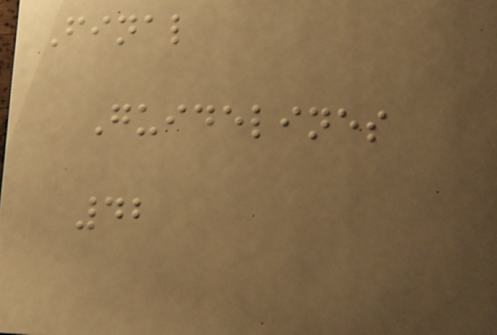Final
Guidelines
42
